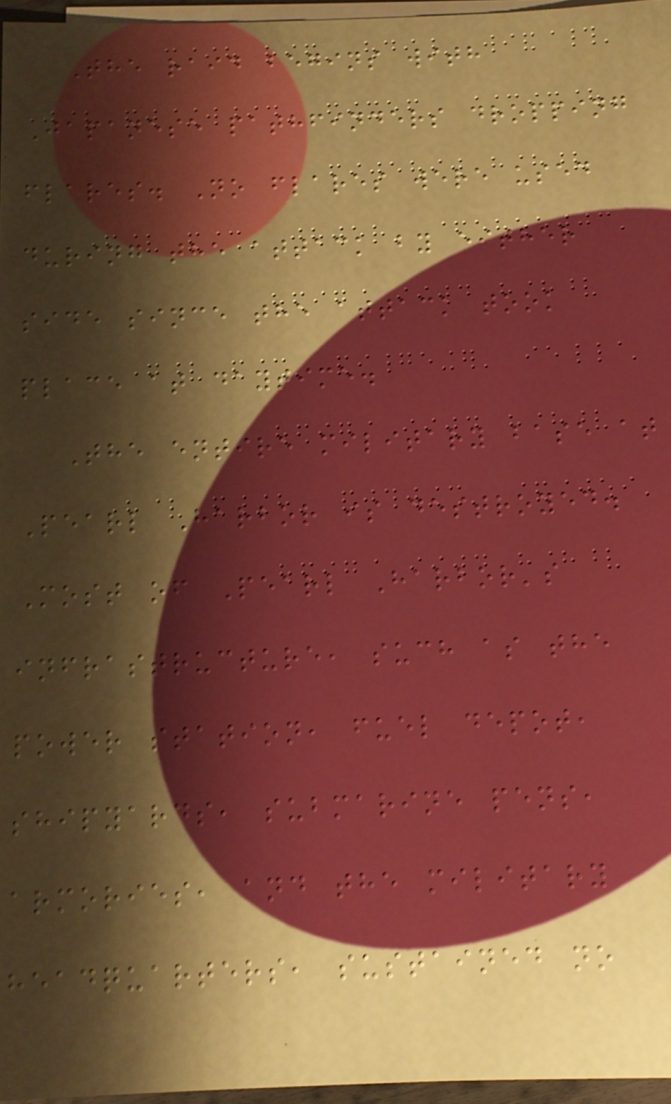The raid begins with
Japanese pathfinders dropping
flares. No flares were used
during the attack by either
side since the attack took
place at daytime.
The entire military base at
Pearl Harbor is destroyed.
Most of Pearl Harbor's
infrastructure, such as the
power station, fuel depot,
shipyards, submarine pens,
armories, and the military
headquarters, sustained no
